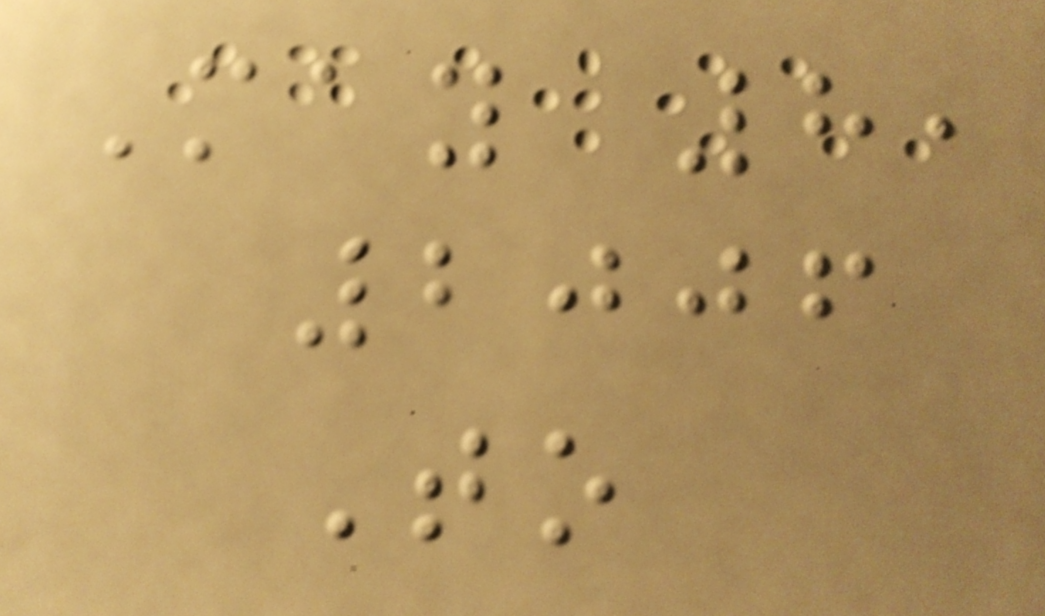May 8,
2006
To
